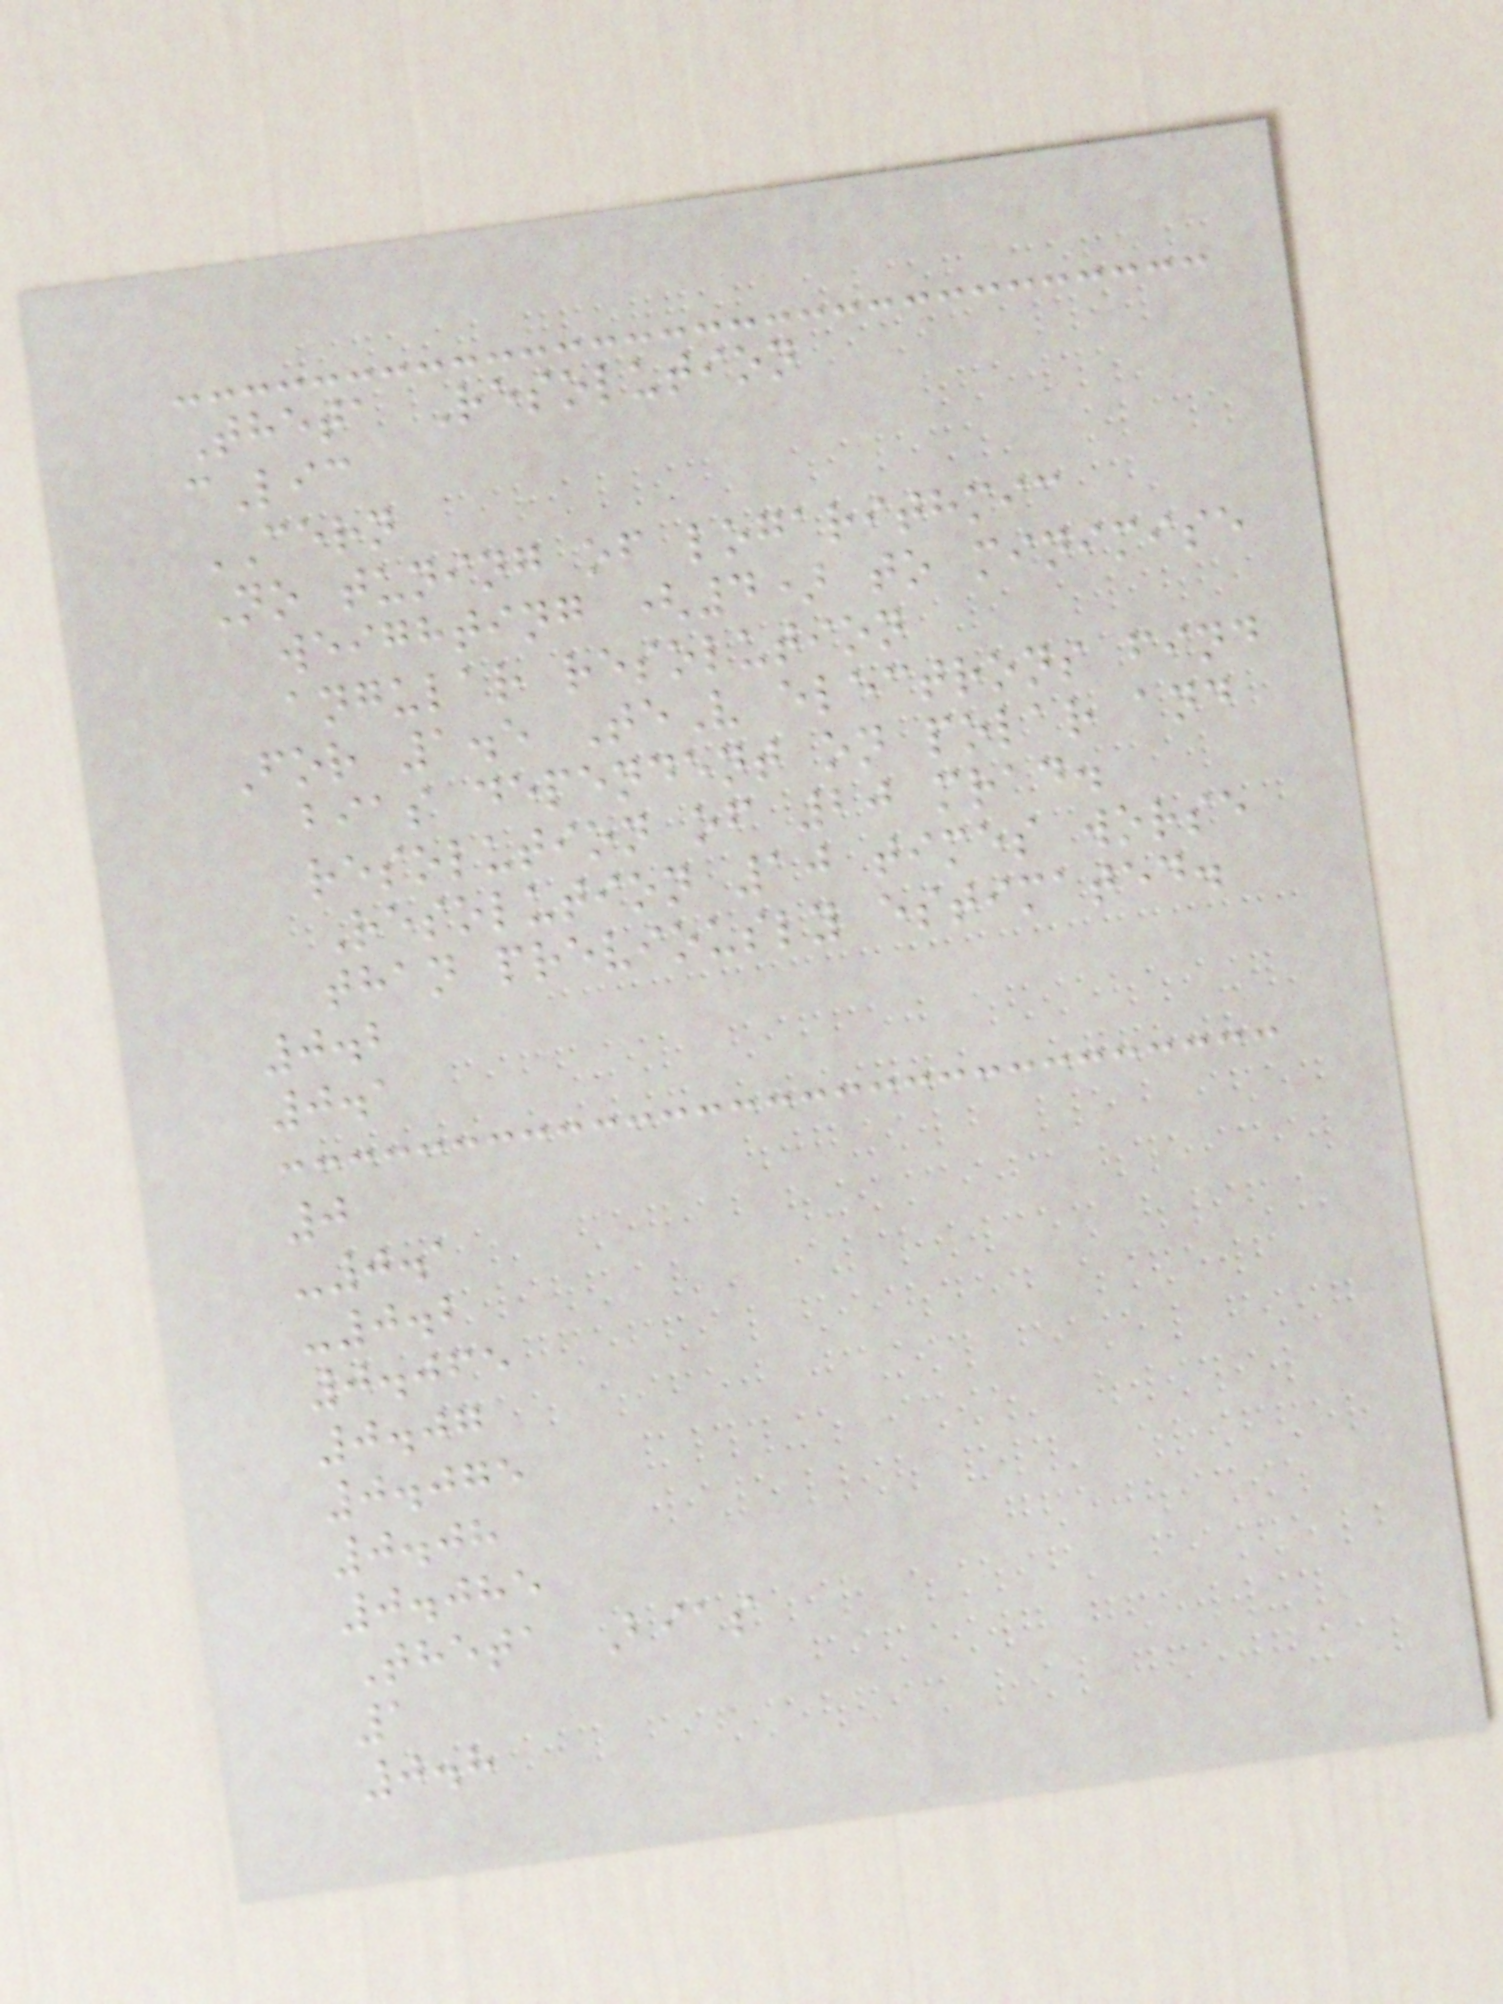Theta Resolution
cLic
CERN
No tuning of logarithmic
weighting (4) to minimise
angular resolution
For 1.5 TeV electrons find
bias dependent on polar and
resolution of 20 mrad.
Resolution 10 times worse
than previously estimated.
0.2
0.1
0
-0.1
-0.2
0.065
0.07
0.075
0.08
0.085
Theta Bias
1
0.8
